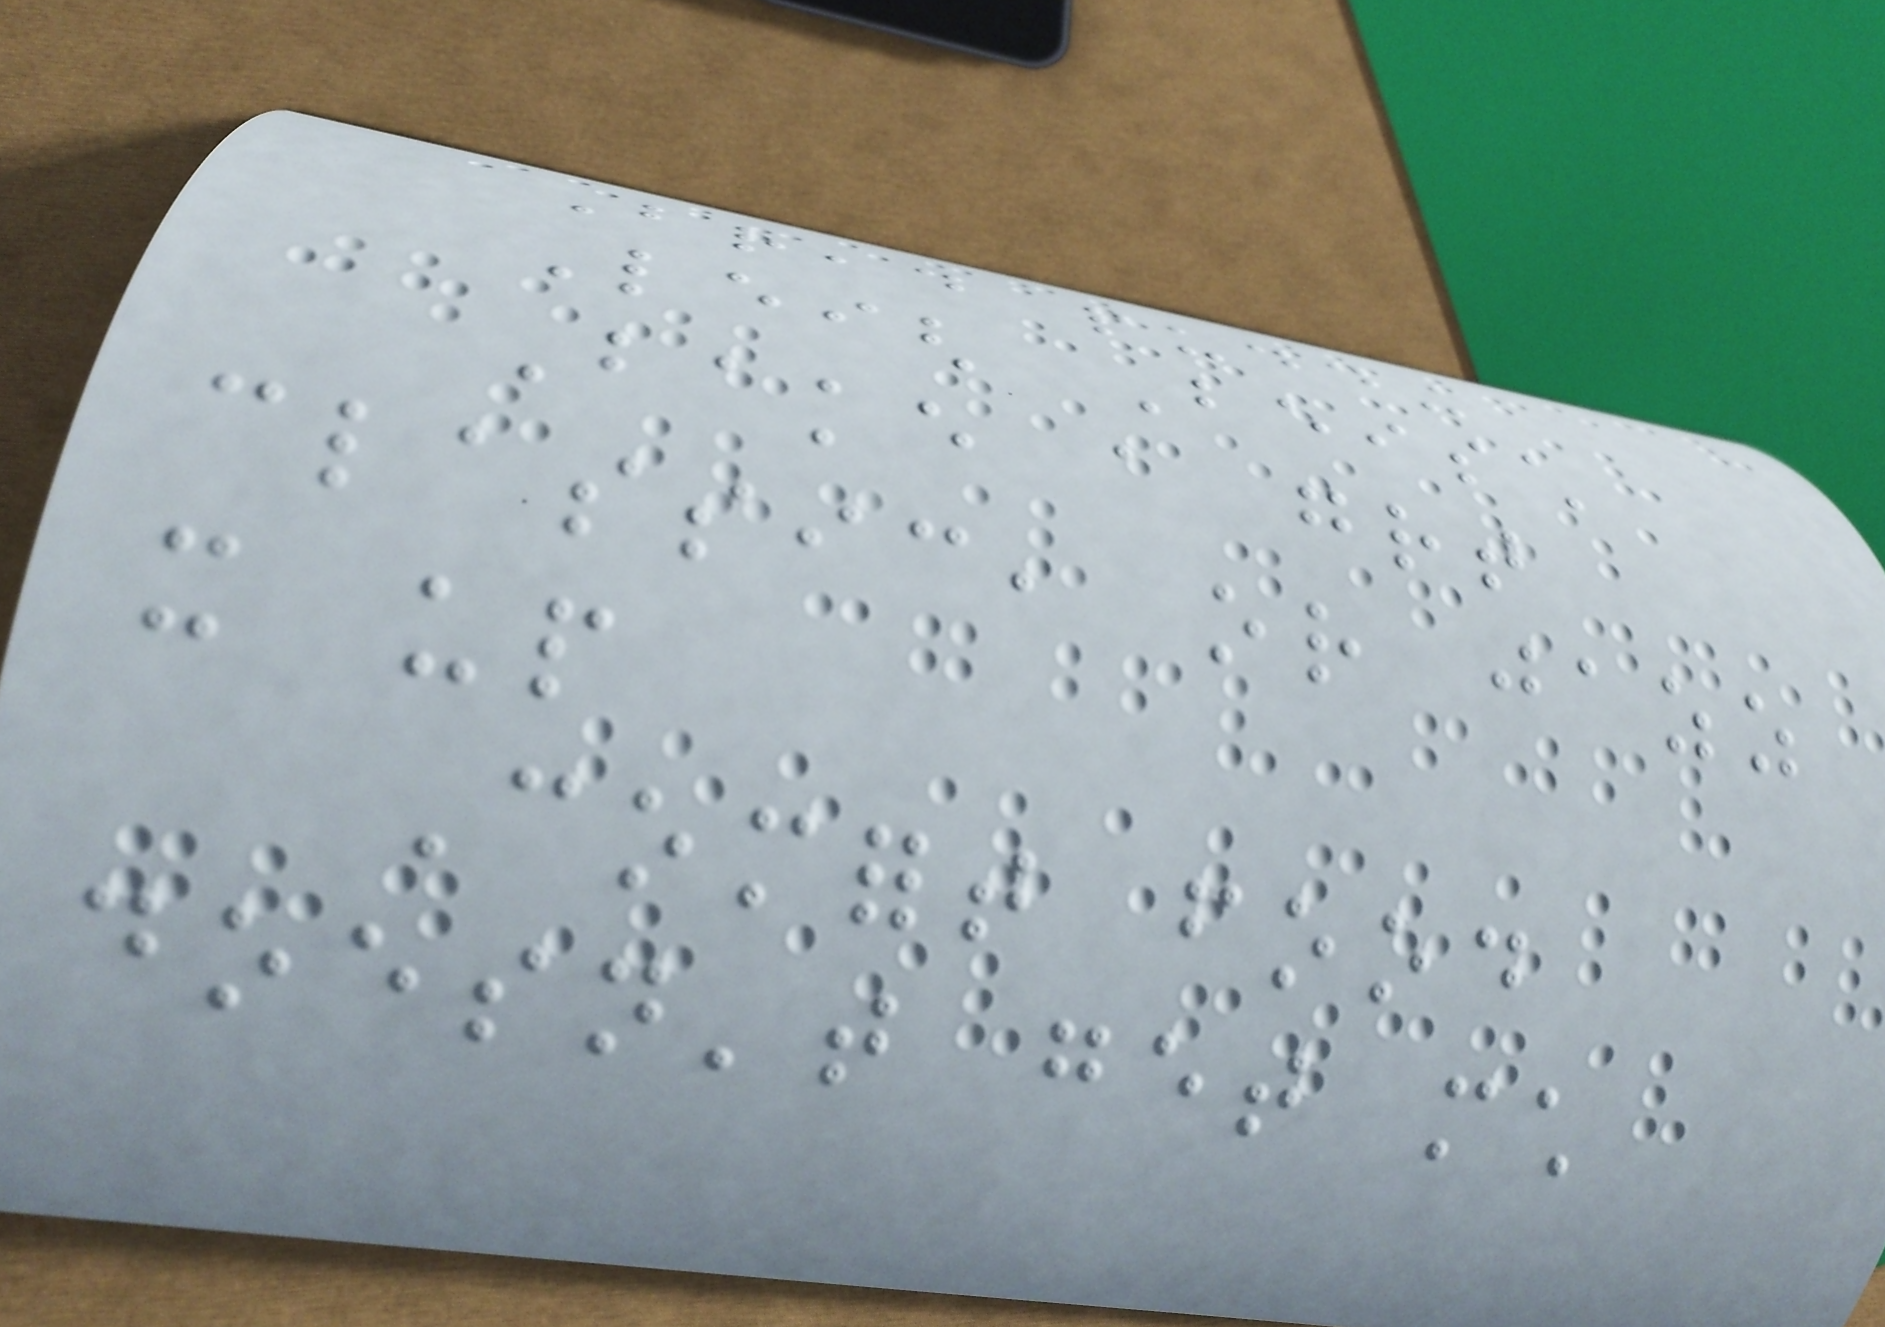Bread pudding
Leigh Beisch
Bake a great
classic, or jazz
it up
Comfort food
doesn't get much
